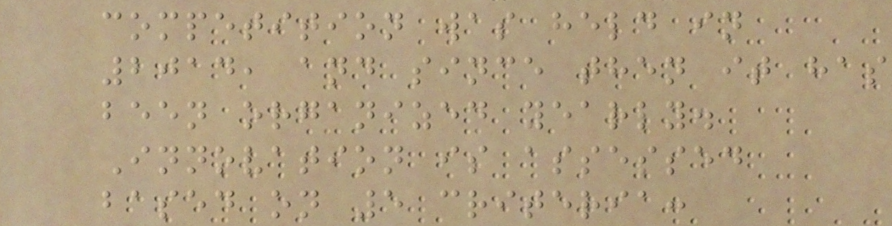competition was held in
2014, and since then it has
been organized yearly.
Innovation is assessed
based on 5 criteria:
